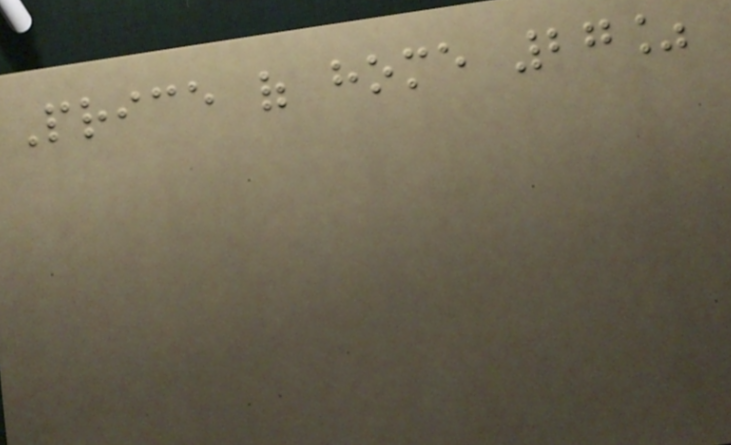Price of home 27%
